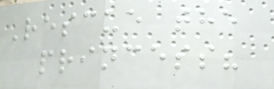Rescue the
princess?
